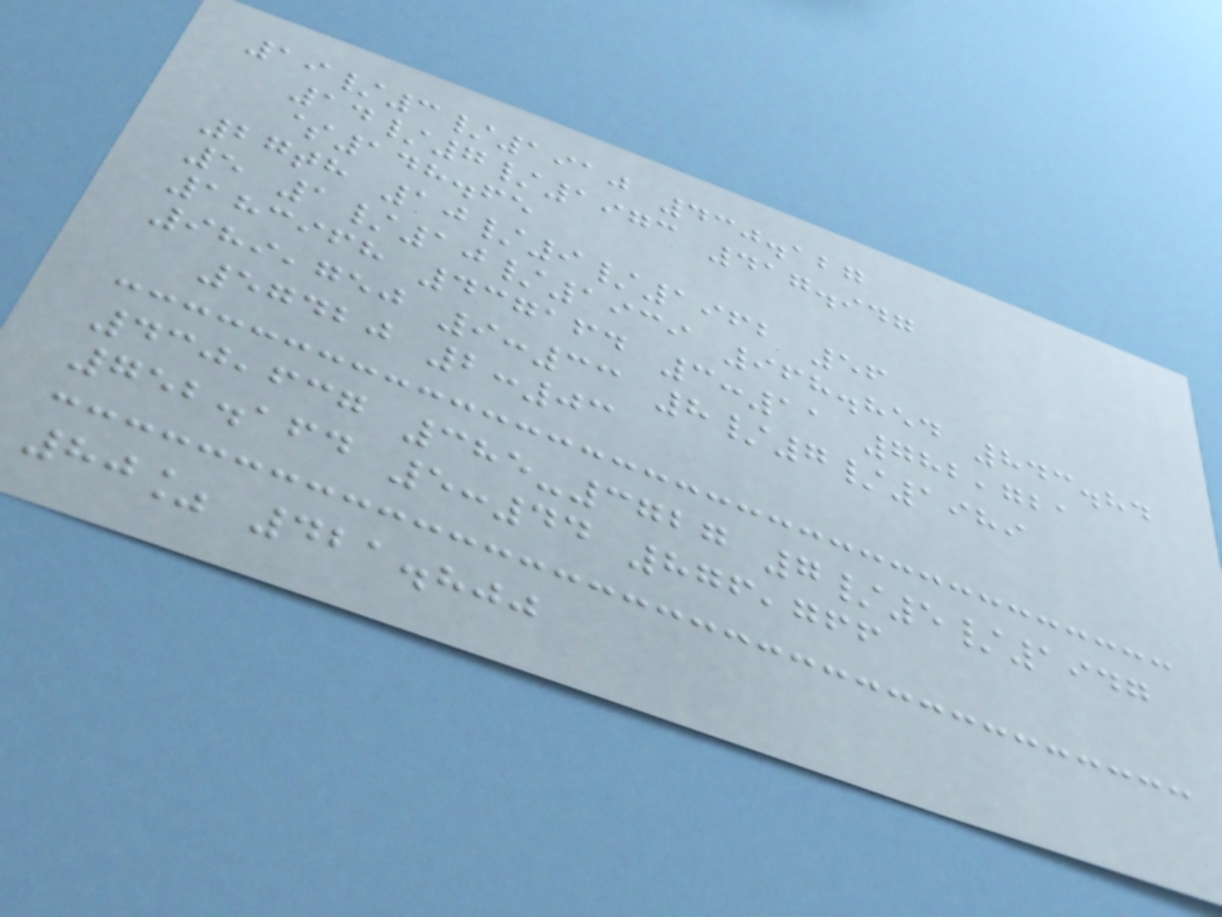19/3/1910 430.127
14/7/1973 417.947
$148.65
27th 10/9/1962 56
5 1/10/1939 968.854 843.84
183968 437164 3:11 782,721
989,750 9:33 8/7/1989
57420 2:03
430,637 385-3727 7/5/1947
752.164 5:44 876,766
80% 421.800
